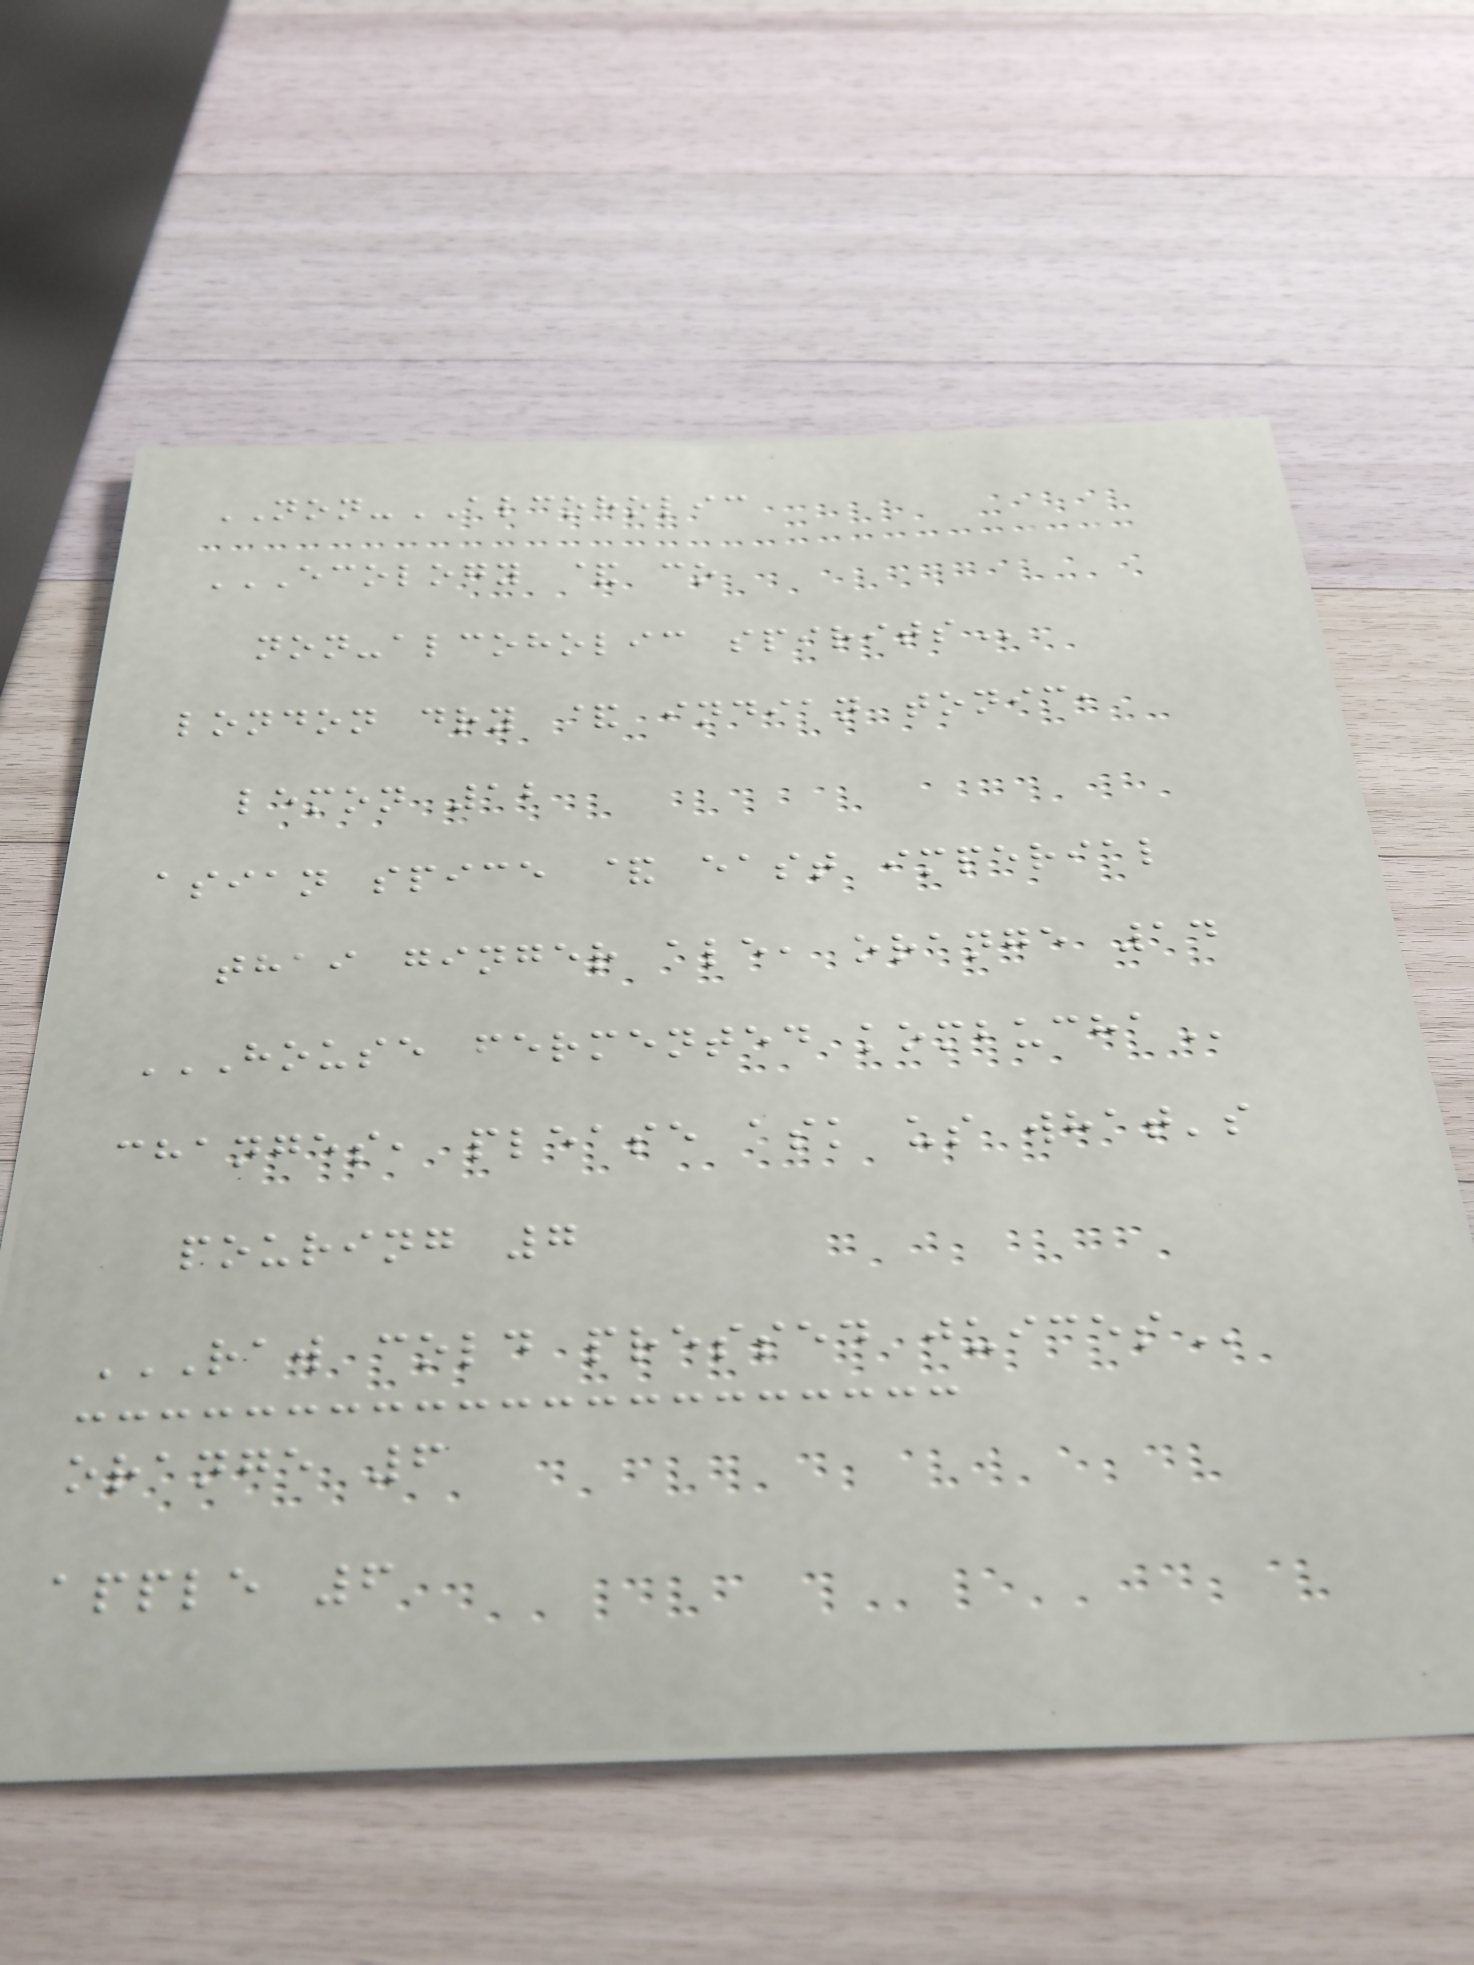NON-ALCOHOLIC
ECOLOGY & CO
NON-ALCOHOLIC SPIRITS
london dry & indian tonic,
lemon 12
asian spice & east imperial
thai ginger ale, orange 14
HOUSE FERMENTED KOMBUCHA
changes, please ask us what's
pouring 7
RAW COLD PRESSED JUICES
orange 6
apple 6
